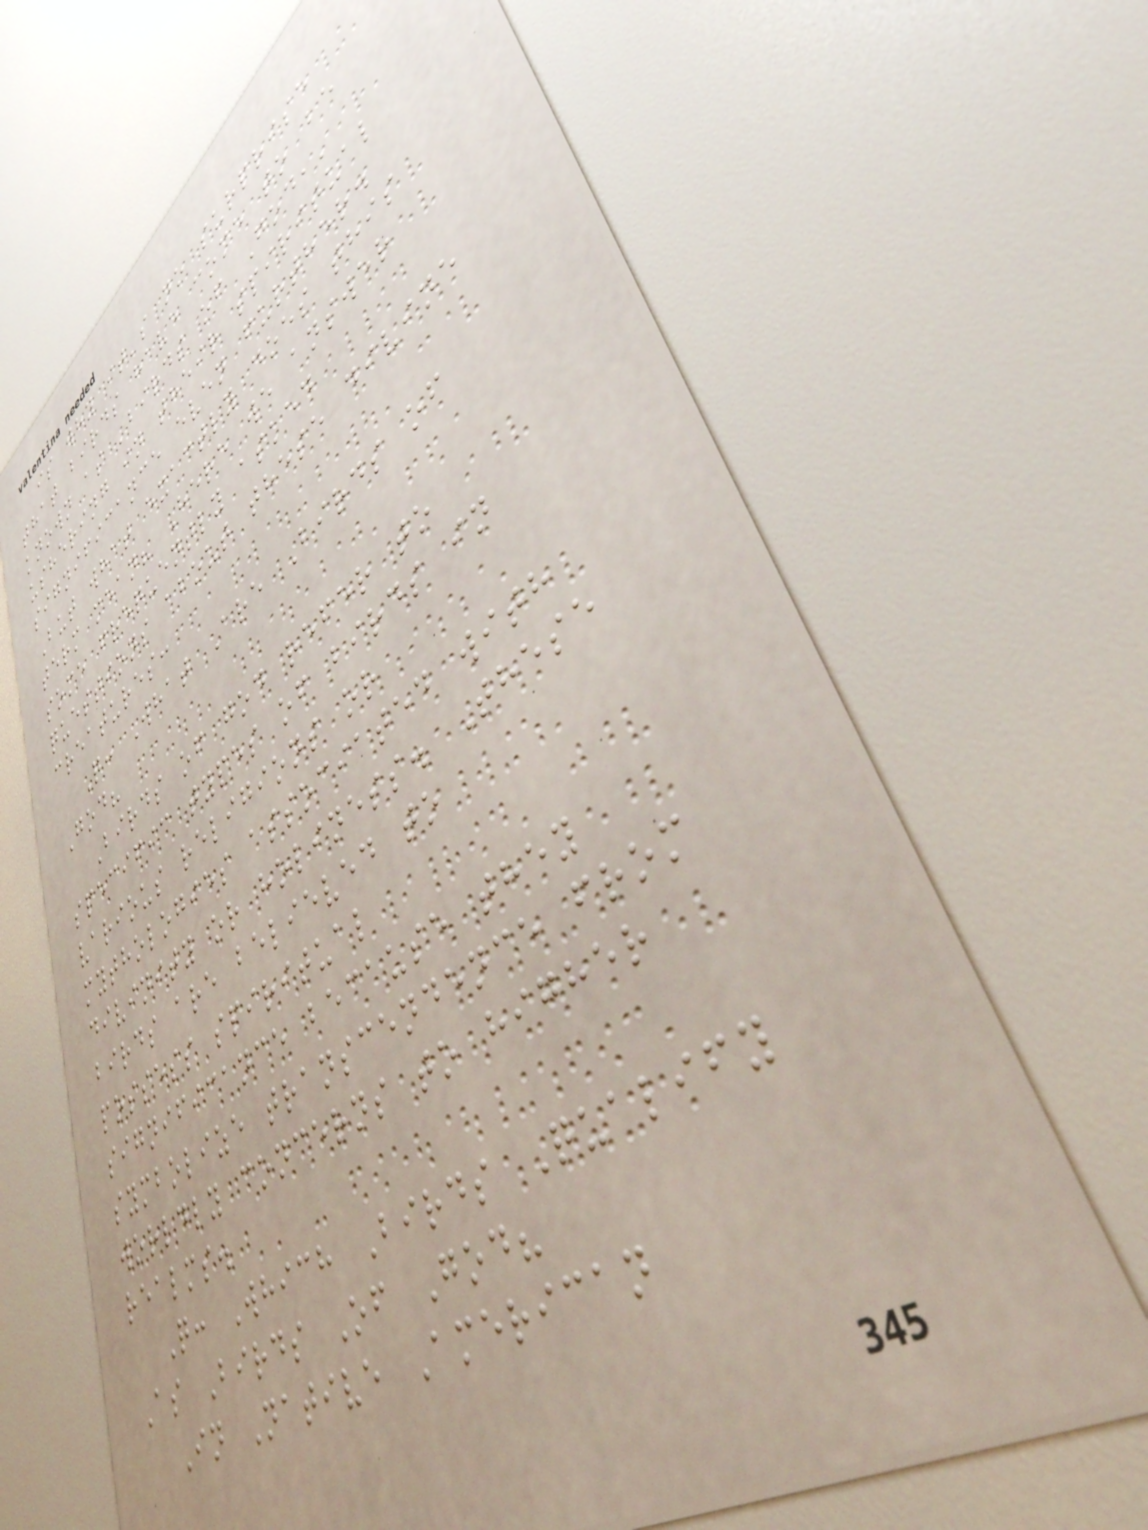is why it's no surprise
that birds have come to be
known as 'birds of God,'
ushering in their spiritual
significance even further.
But what exactly does this
term mean? Here we answer
some frequently asked
questions about these divine
creatures:
Q: What Are Birds of
God?
Birds of god refer to
specific types of birds in
various religions or
mythologies associated with
divinity or holiness. These
birds are believed to
possess spiritual
significance because they
symbolize transcendence from
worldly concerns to higher
realms.
Q: Which Birds Qualify
As Birds Of God?
In Native American
